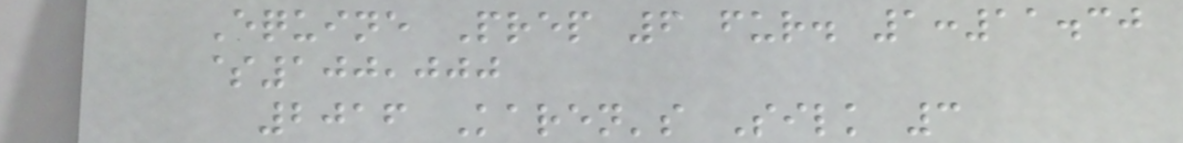Equine Prep 6 fur. 1:11.30
$100,000
2016 Karen's Silk 3
